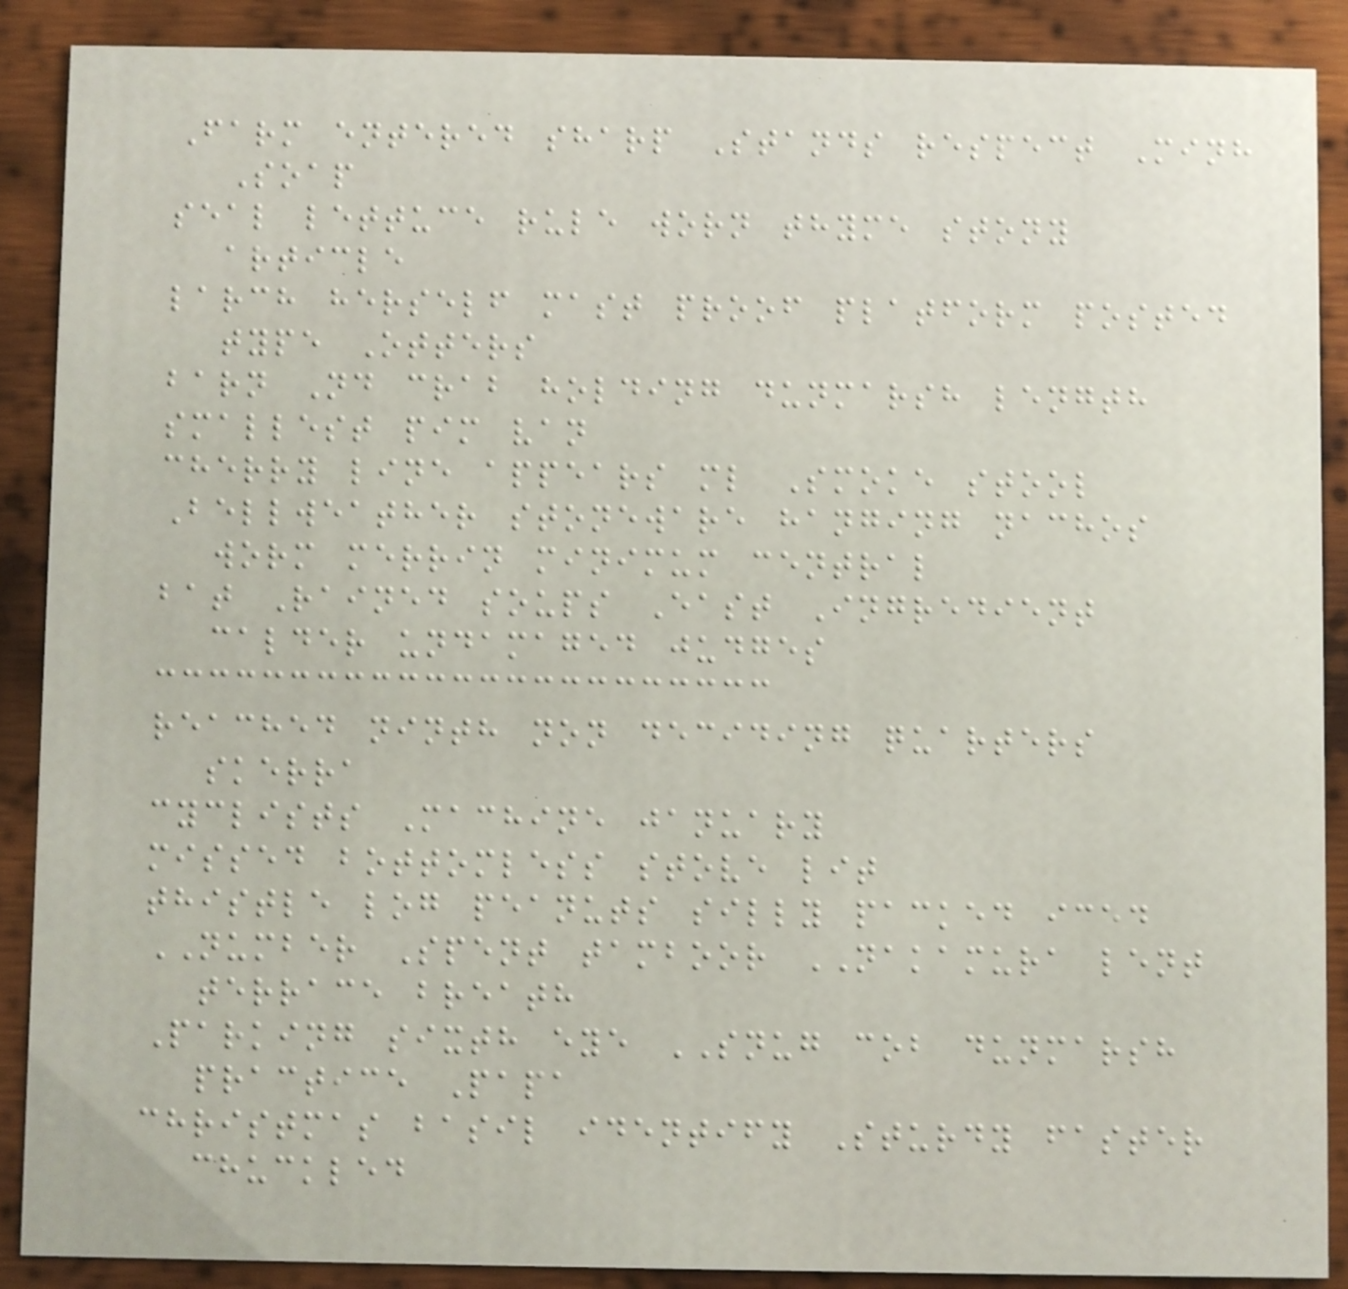Farm entered sharp Stands respect Minh
Soap
seal lettuce rule worn thyme stony
article
larch herself mast proof platform posted
type Otters
barn Nd crab holding dunmarsh length
smallest pim van
cherry line appears ml Smoke stool
Bellweather stoneware hanging nachos
worm merrin minimum central
bat Rained soups East Ingredient
calder undamaged judges
reached ninth non deciding quarters
skerra
cyclists Machine january
missed bottomless stove lit
thistle log peanuts silly packed iced
NUMBER Spent tamboor NAKAMURA lent
terrace breath
Parking sixth eye SNUG cob dunmarsh
practice Papa
christmas basil identify Sturdy faster
chuckled
